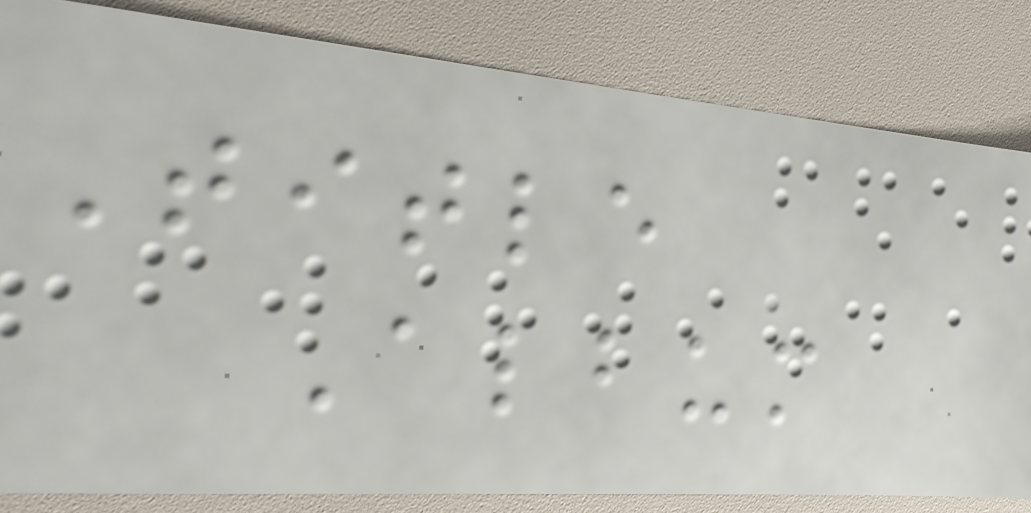Title
Album
